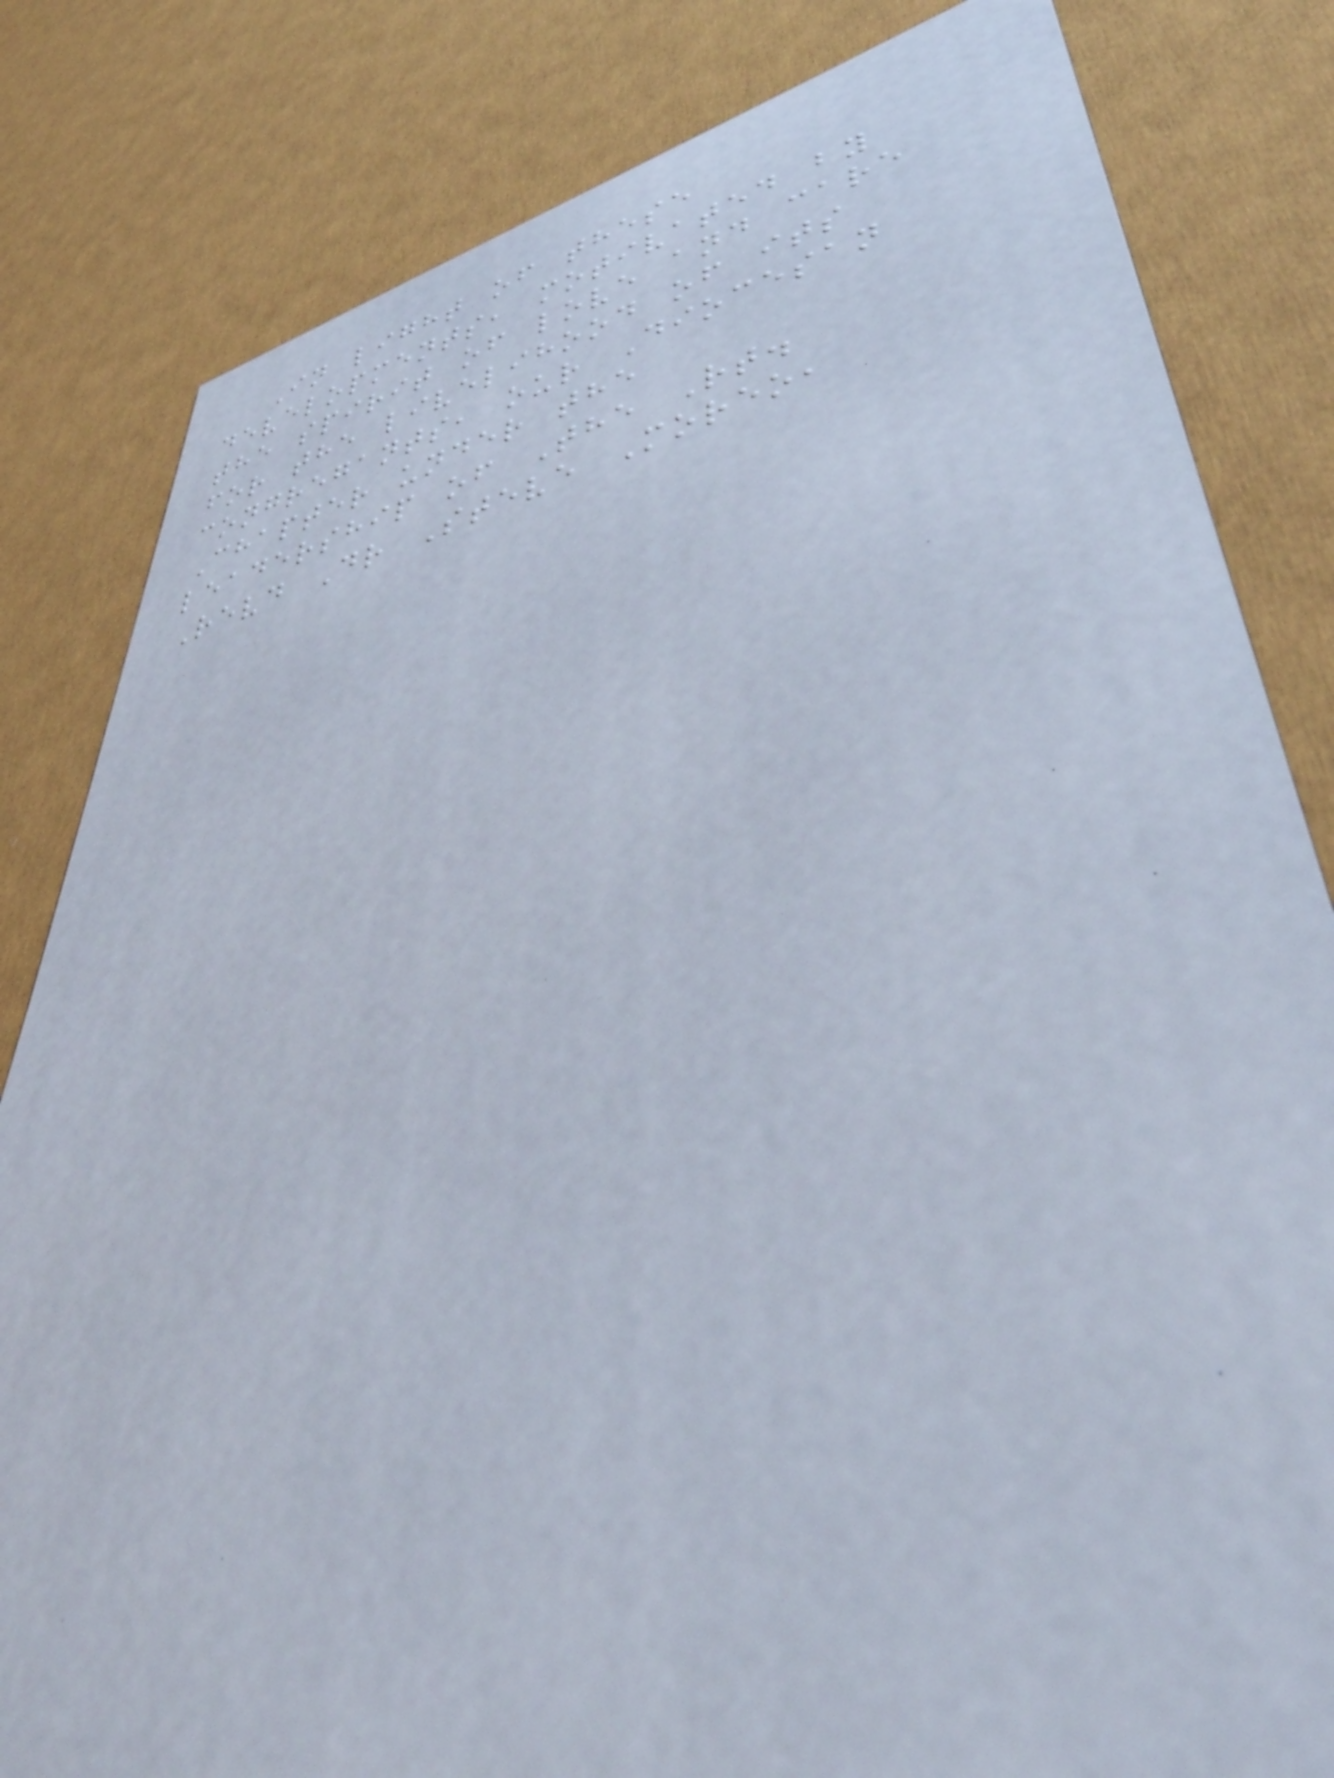In light of these
developments, motivated by
the spirit of love and care
for the livelihood of its
congregants, our Diocesan
Chapter under the
leadership of The Rt.
Revd Dr Steve Moreo,
